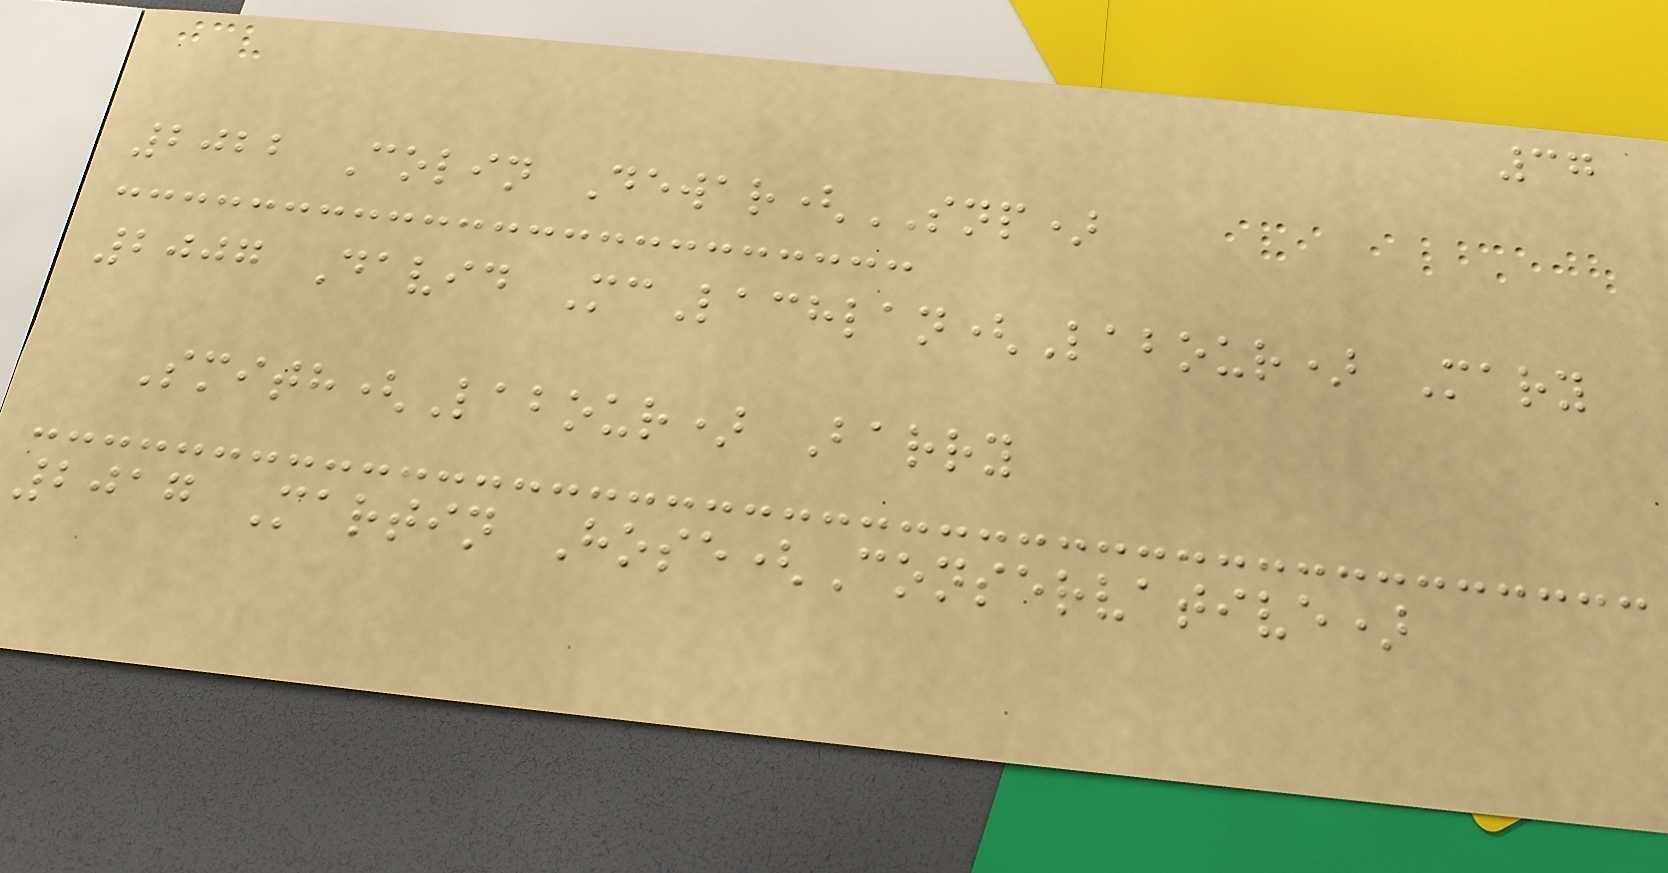37
2022 Colin Dewar(SNP)
2007 David McLachlan(Labour) Mary
Smith(Labour) Barry
2017 Martin Hose(Conservative)
